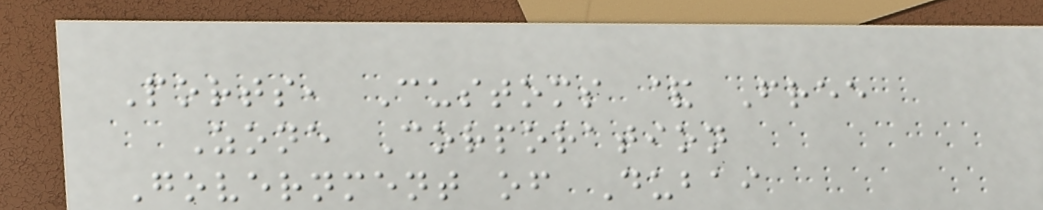Ports, Customs & Free
Zone Corporation
Government of Dubai
